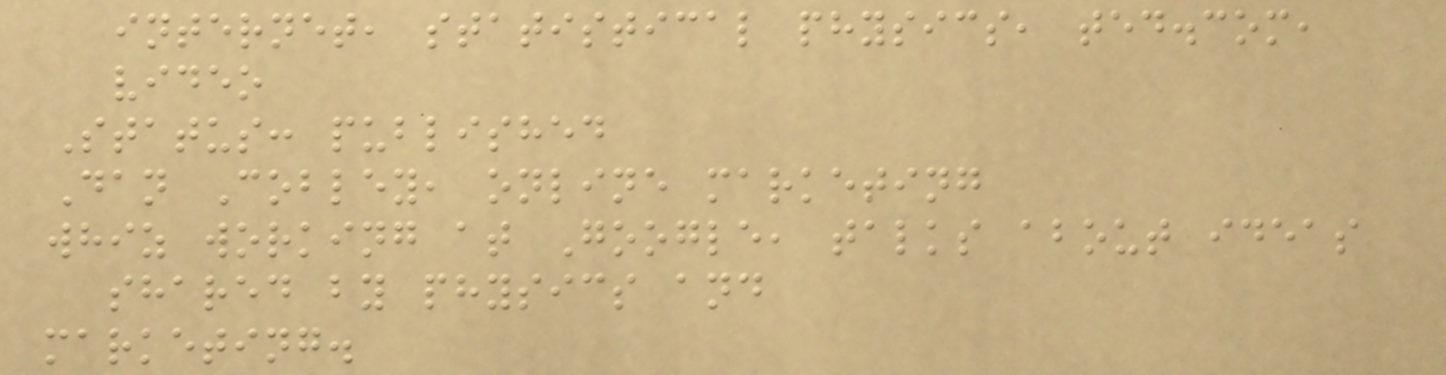internet, statistical physics, ted.com,
video
Status: published
Dan Cobley, online marketing
whiz working at Google, talks about ideas
shared by physics and
marketing.
